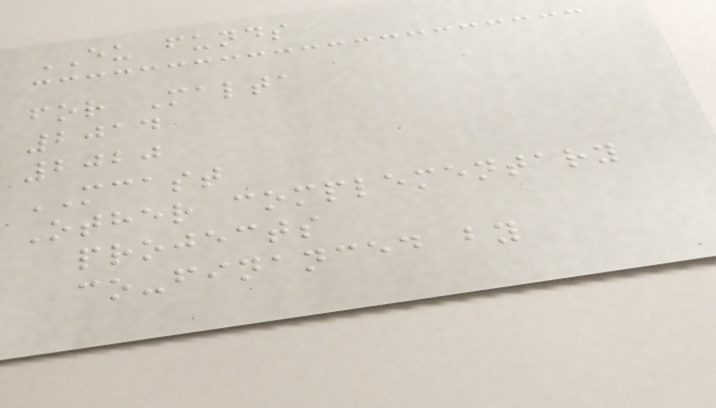EU funds
for Malta
2014
2020
MCAST
Other complementary
projects
co-financed by
